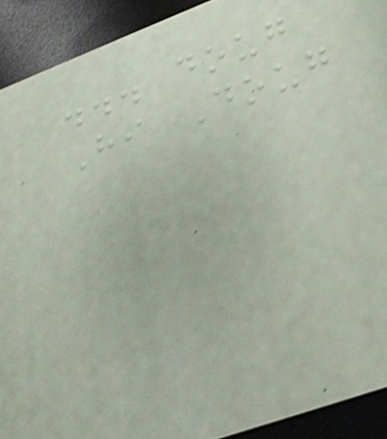... doug
Hi Doug
